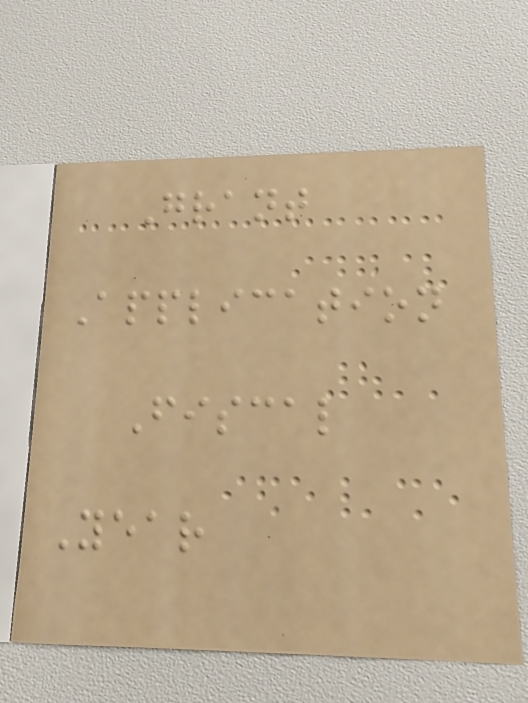Grant
Application
Fiscal
Year
